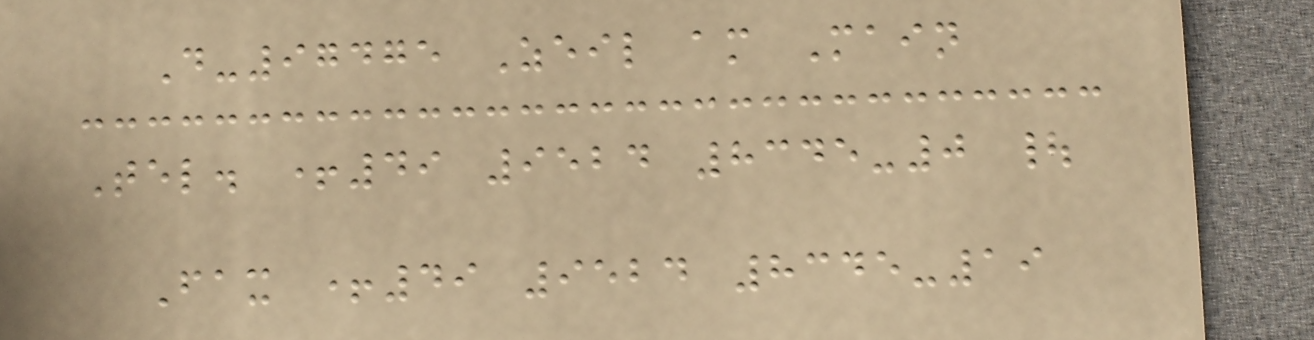D-97475 Zeil am Main
Tel. +49 9524 8345-0 |
Fax +49 9524 8345-19
